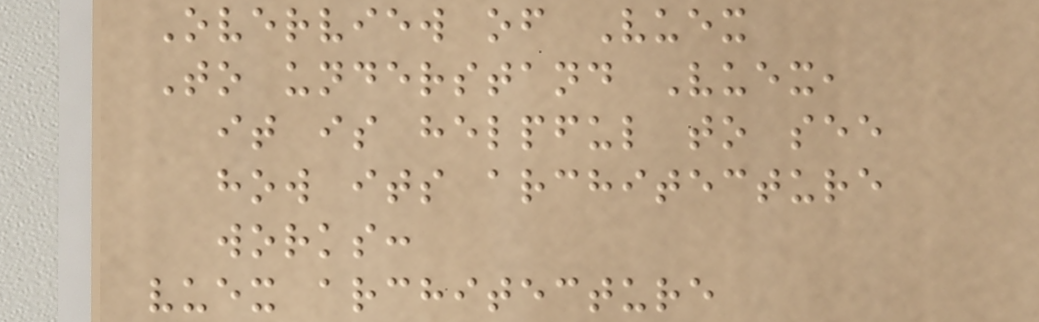Overview of Vuex
To understand Vuex,
it is helpful to see
how its architecture
works:
vuex architecture
